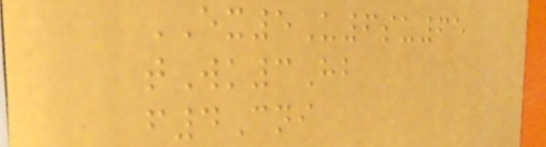EX5U6su65
tWk3Hb
f4Cni
